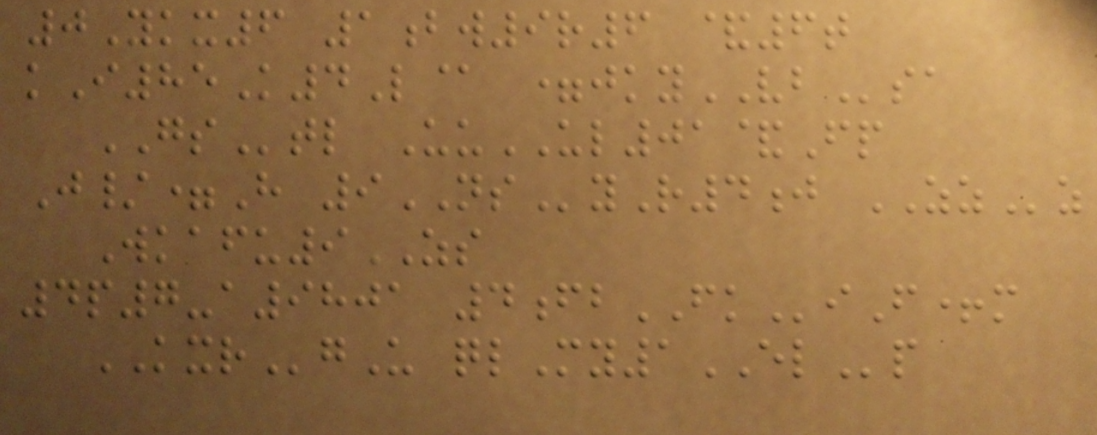0Ykx6 1bw9r6 &6t
kI85K4L@ =jkyVBsa
GStl UuUL01&Fp
J/=H 9NSyR4j ZZz
Wkafu9ZS
4p7-a9801 4fbFKiF+m
KXRgU qlMy1ELp
